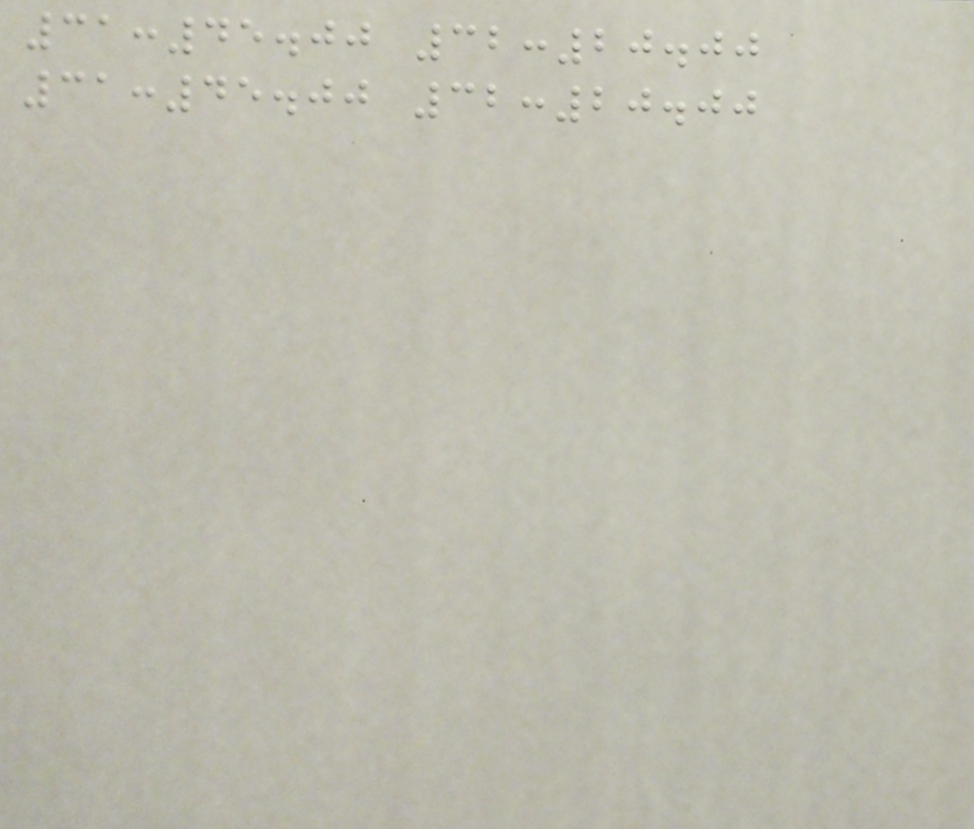31:45.00 32:20.00
31:45.00 32:20.00
